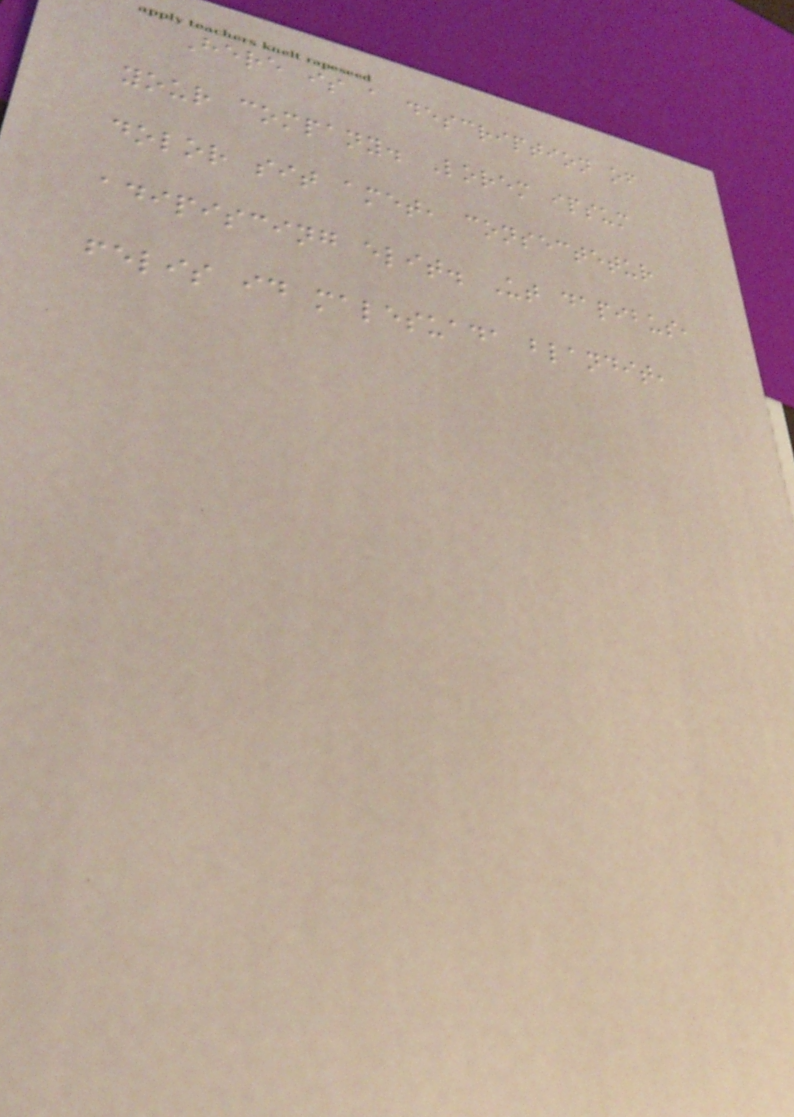Here is a description of
your company. Lorem ipsum
dolor sit amet, consectetur
adipiscing elit. Ut dapibus,
felis id malesuada blandit,
